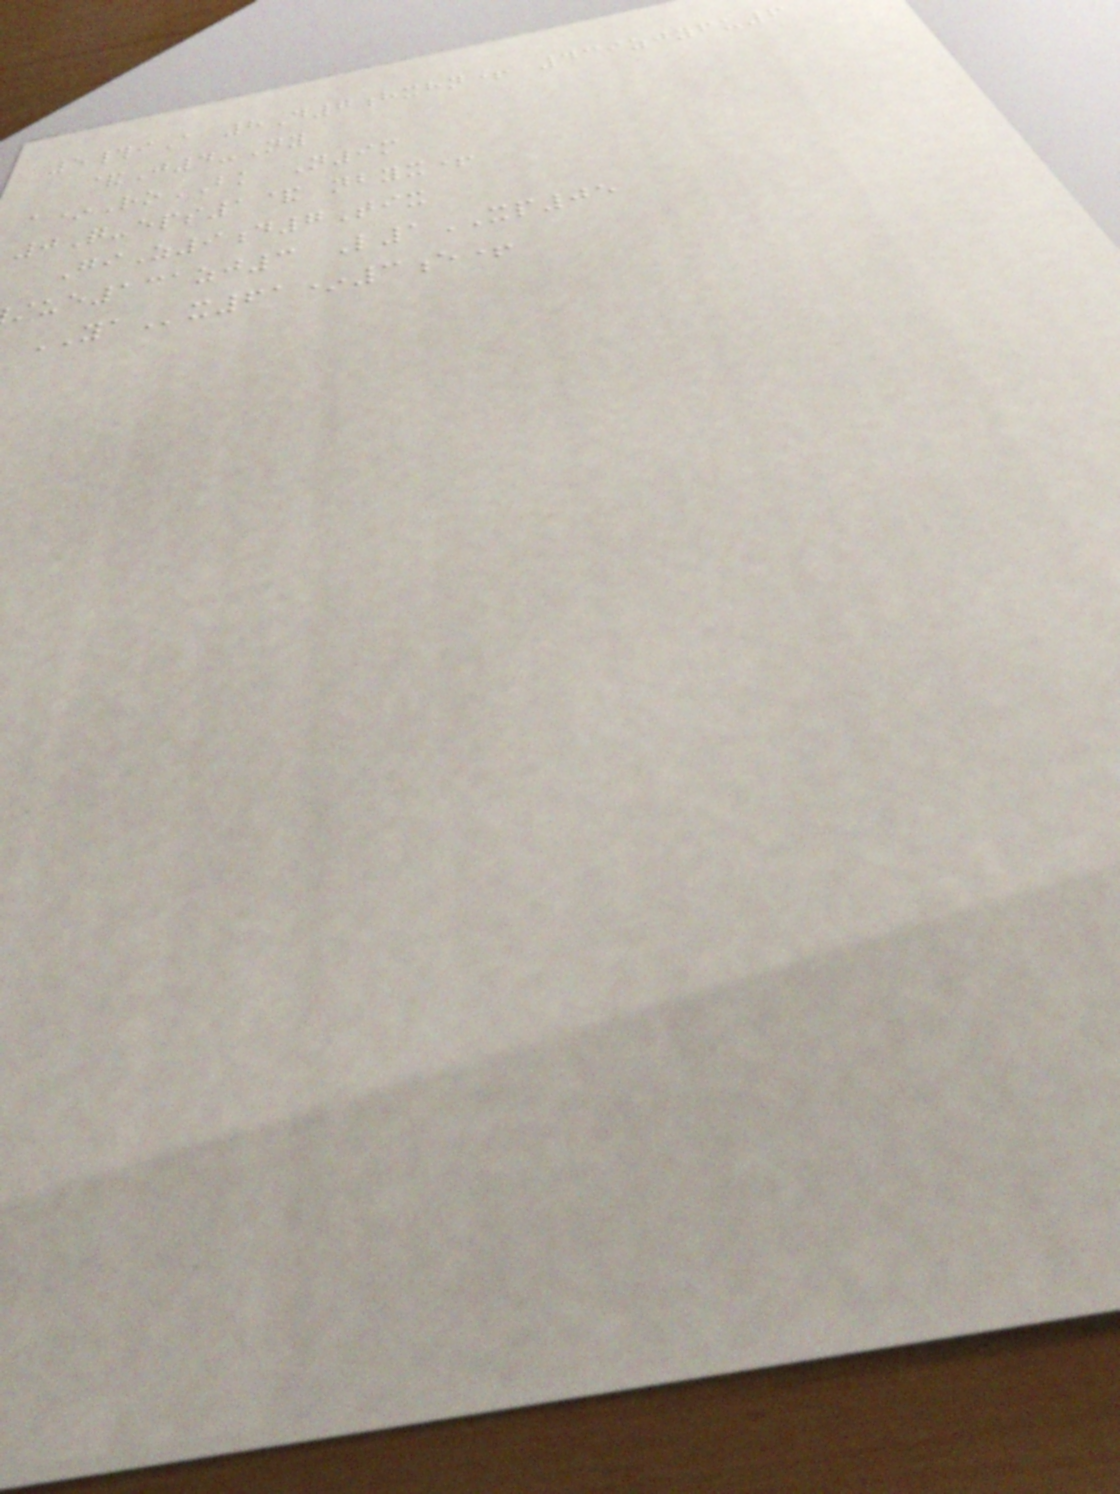5#iA 8D7hxhn+ 439zjyfu6
&J4-Ny
a*RoBK N9m
0Q-eps1& nbyx+
GiZ9d7Tix
ue131zj3 L1XP05
YAx61*3e+
